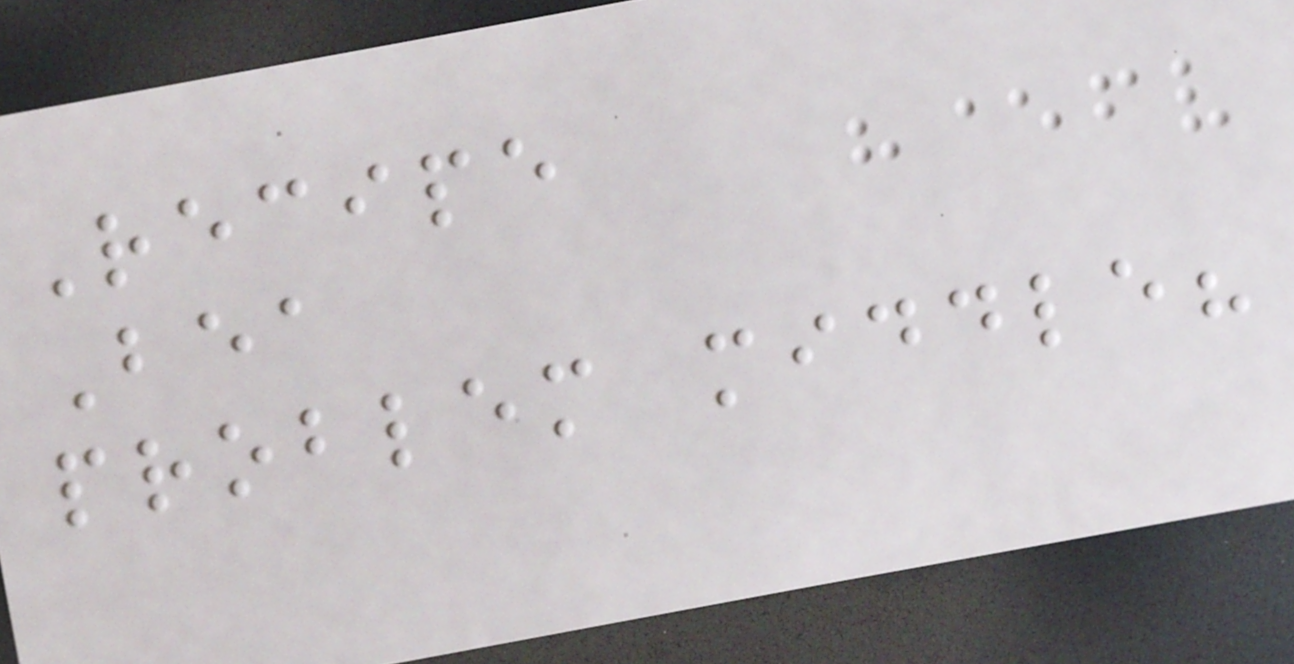Recipe
Bea
problem middle?
